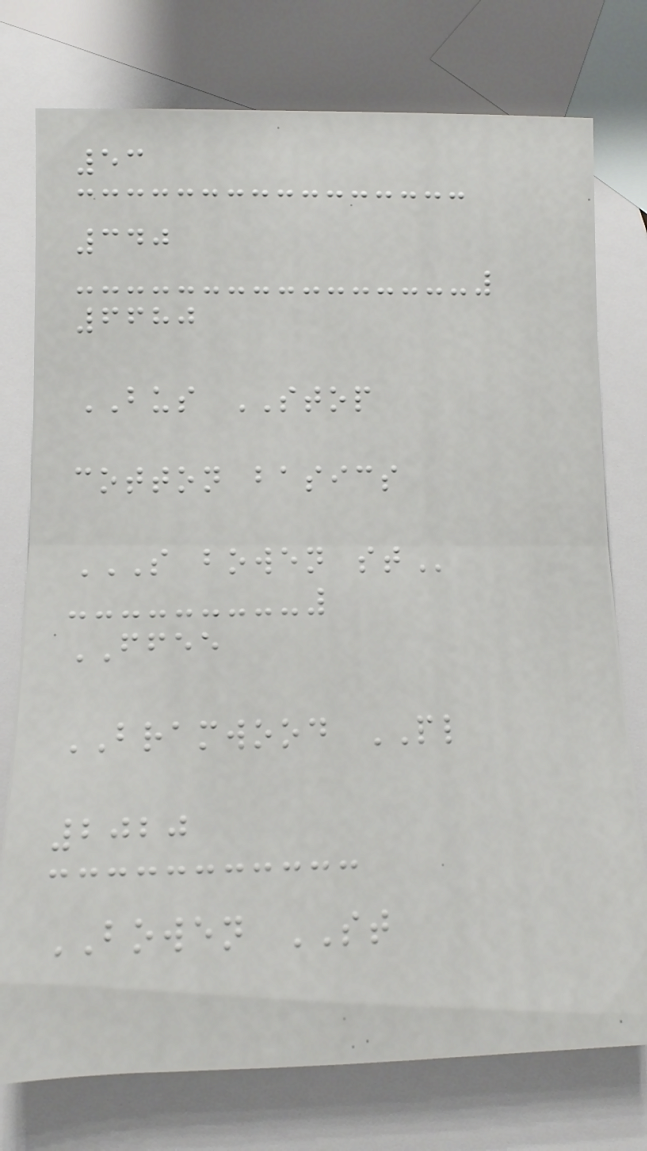53
340
6680
BUS STOP
cotton basics
S BOWEN ST
FFEE
BRAMWOOD PL
2020
BOWEN ST
